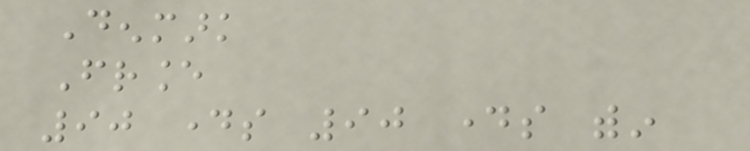Denmark
France
90 days 90 days within
